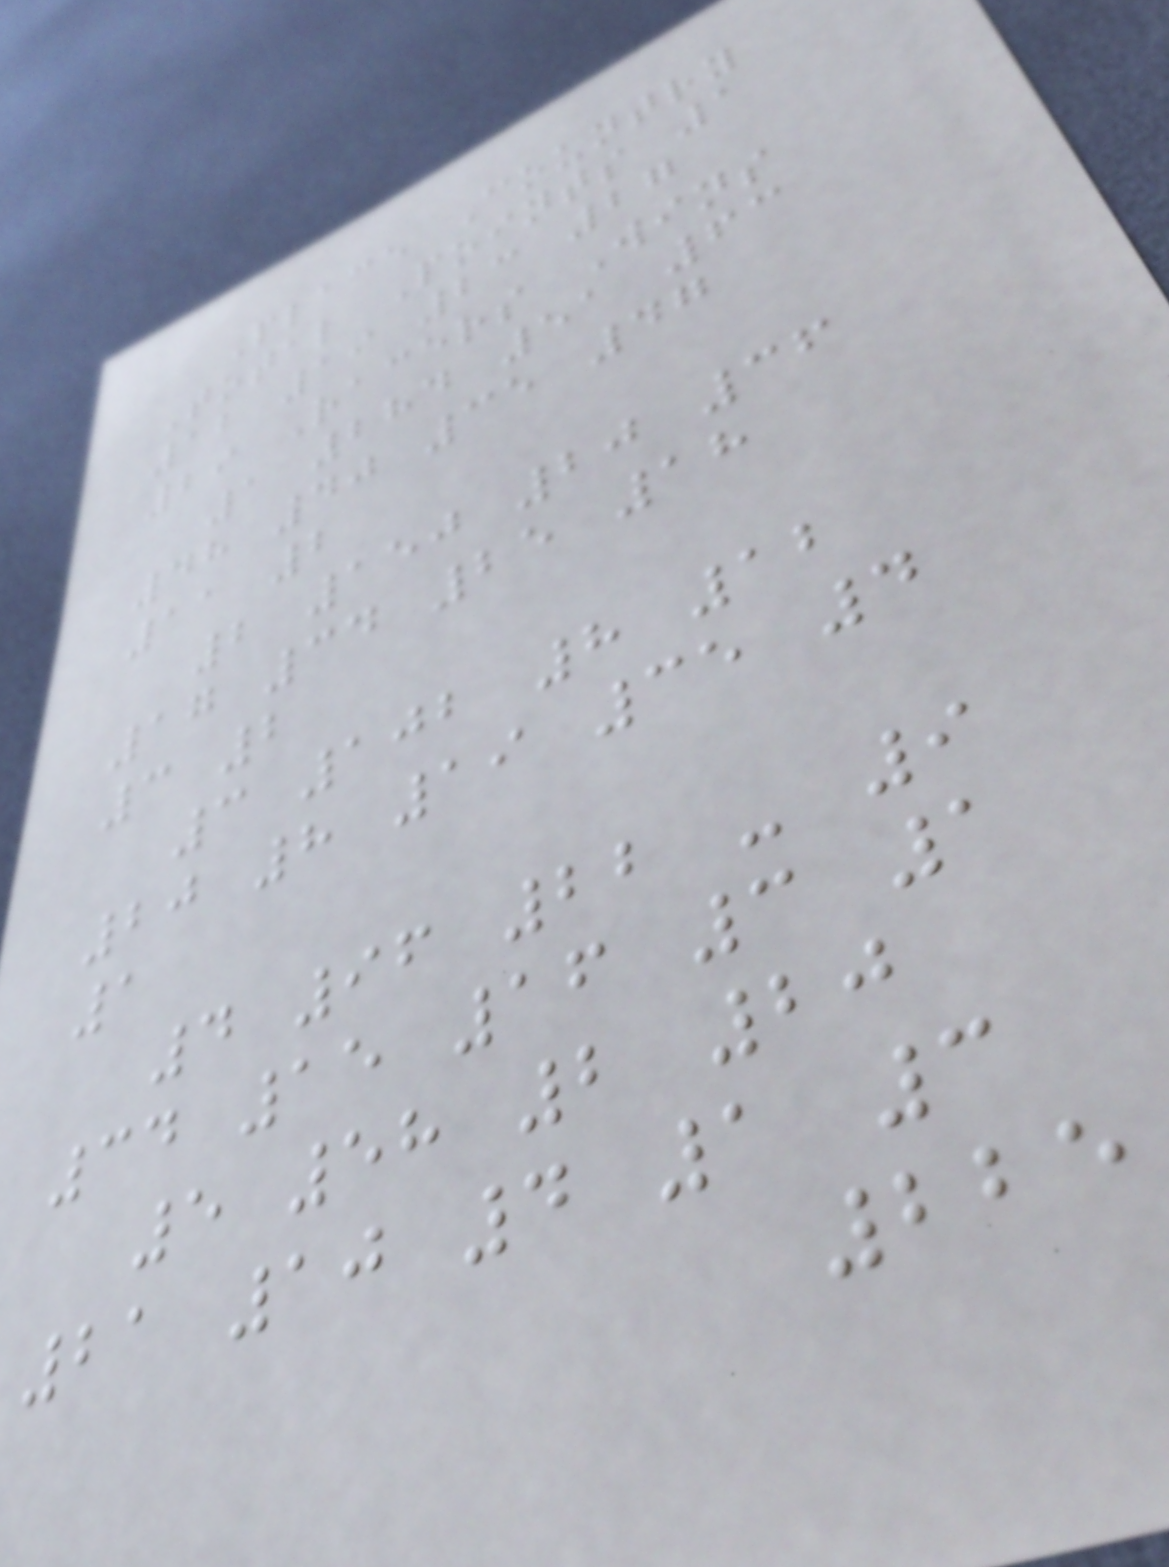Place Country
Total Points 1
12 19 23 27
29 Racers Wins
1 284 51 63
48 40 35 47
11 2
2 150 20 36
17 34 25 18
3 2
3 102 8 12
20 8 19 35 4
1
4 96 22 - 9
34 15 16 3 1
5 58 2 20
21 10 4 1 3
225
